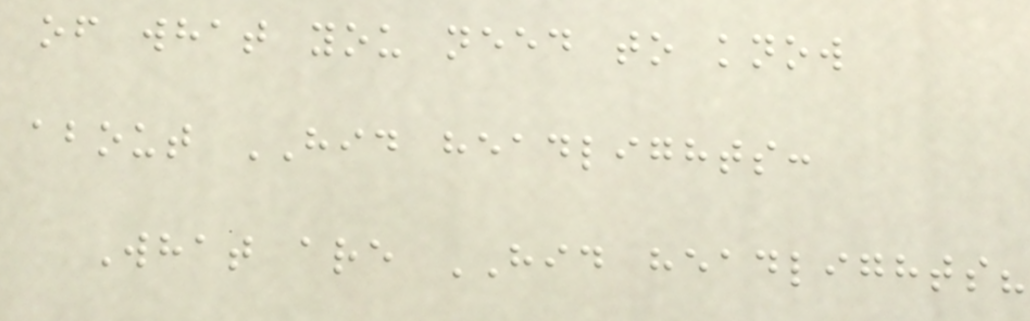of what you need to know
about HID headlights:
What are HID headlights?
